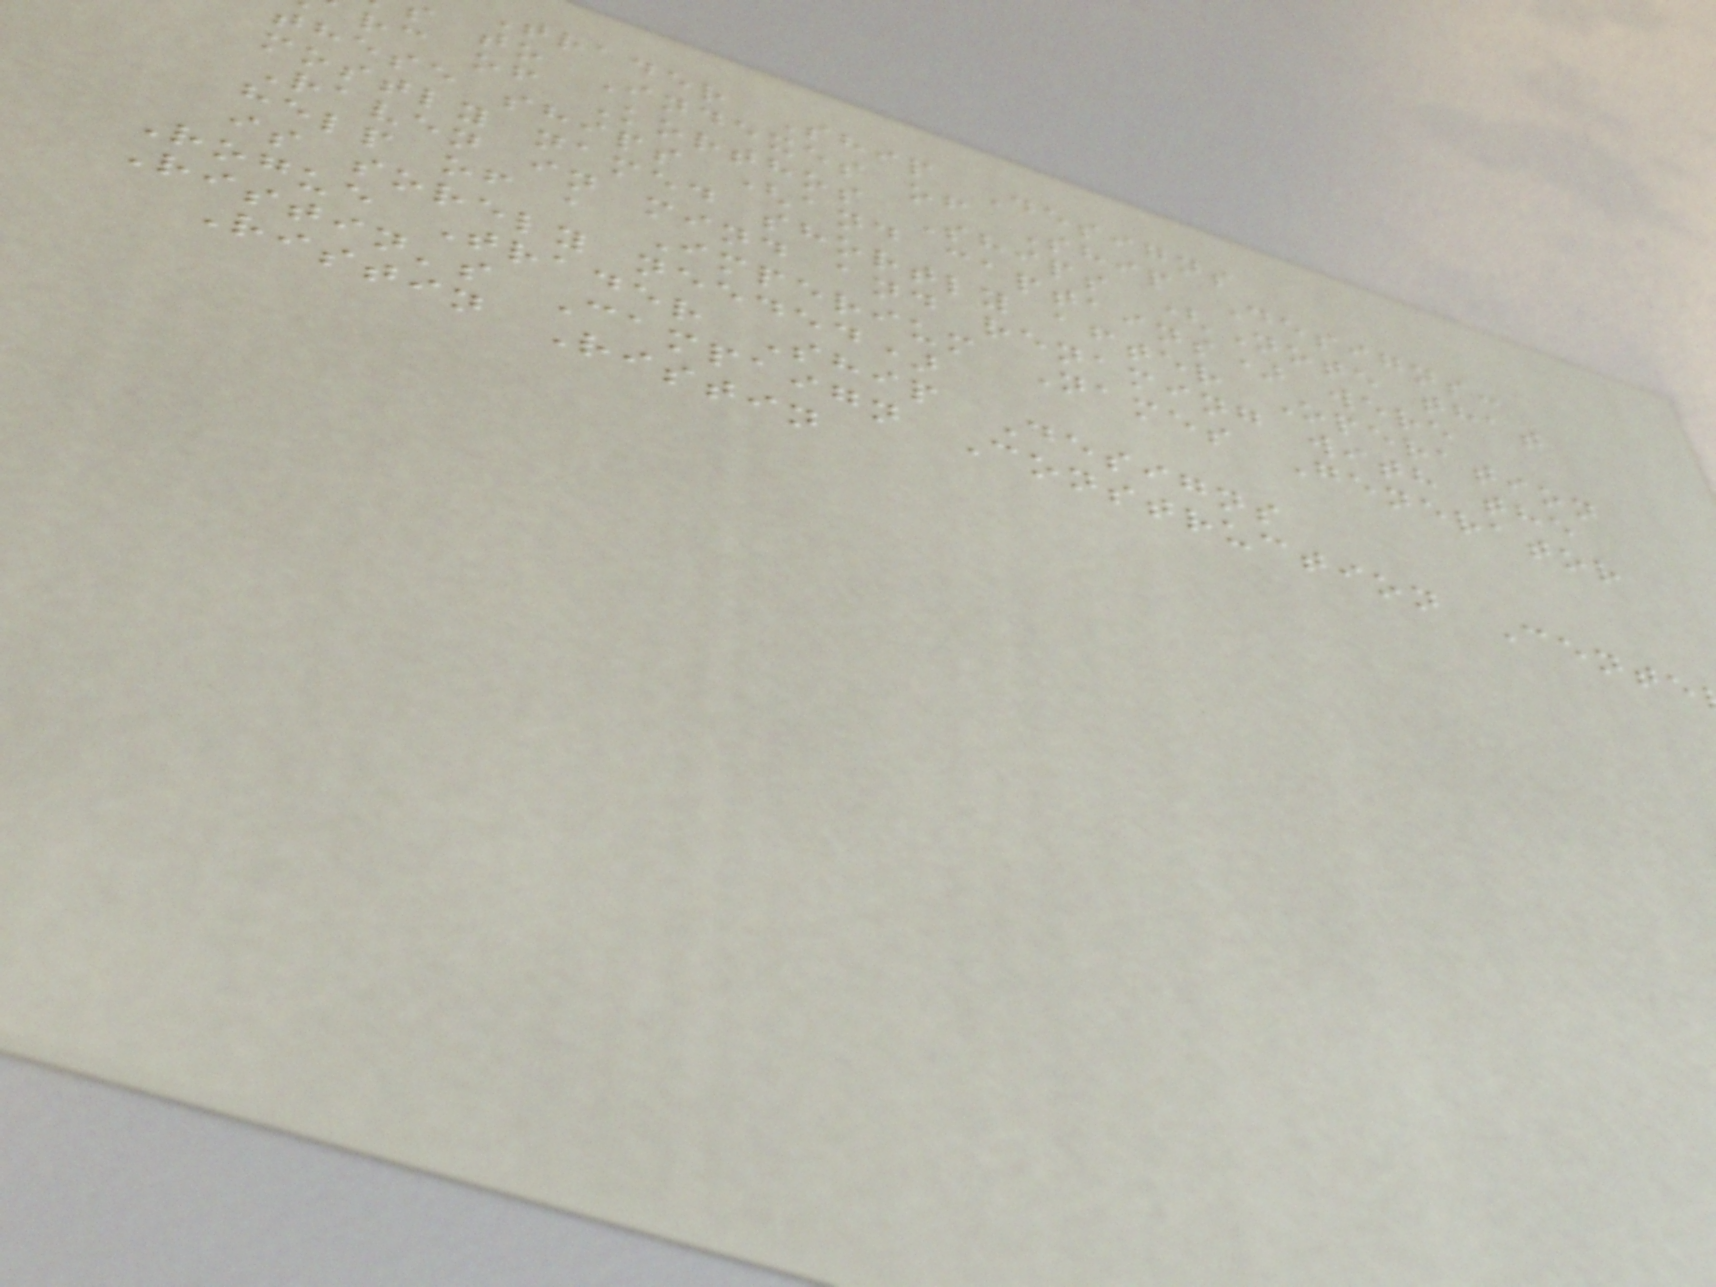Trader Ship Designs
to Indexes of Ship Designs:
rc of Korthos Ships (Note that
these ships (and captains) were
mostly named shortly after Operation
Raven in mind and renaming with the
help of a Imperium Names Generator
is sorely needed)
Rogue Trader Ship Designs
Ristin's Campaign Construction Cente
Ristin Ristin
